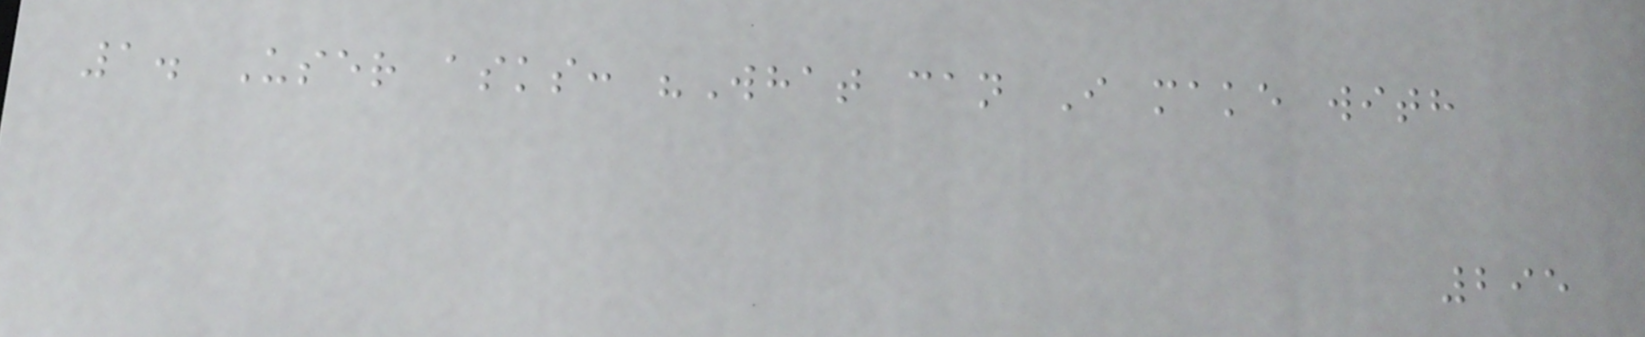1. User asks: "What can I make with
295
